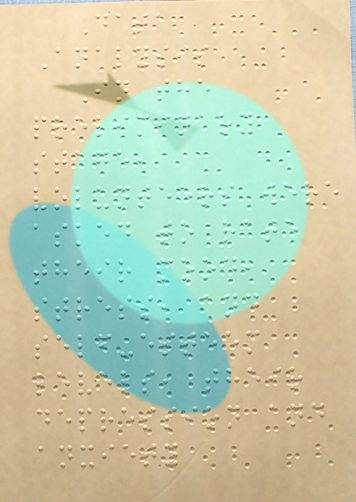Data
Analysis
In the
preliminary
stage,
volunteers were
asked to rate
their mood,
stress, and
self-esteem
levels, their
depression and
anxiety
